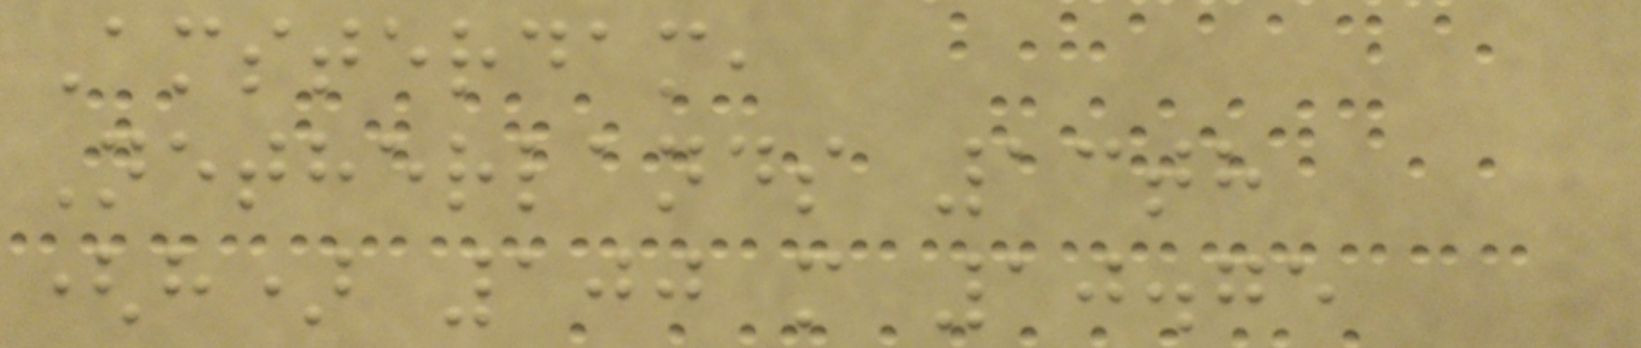Amsterdam,
Netherlands 13th
(h) 100 m 10.75
